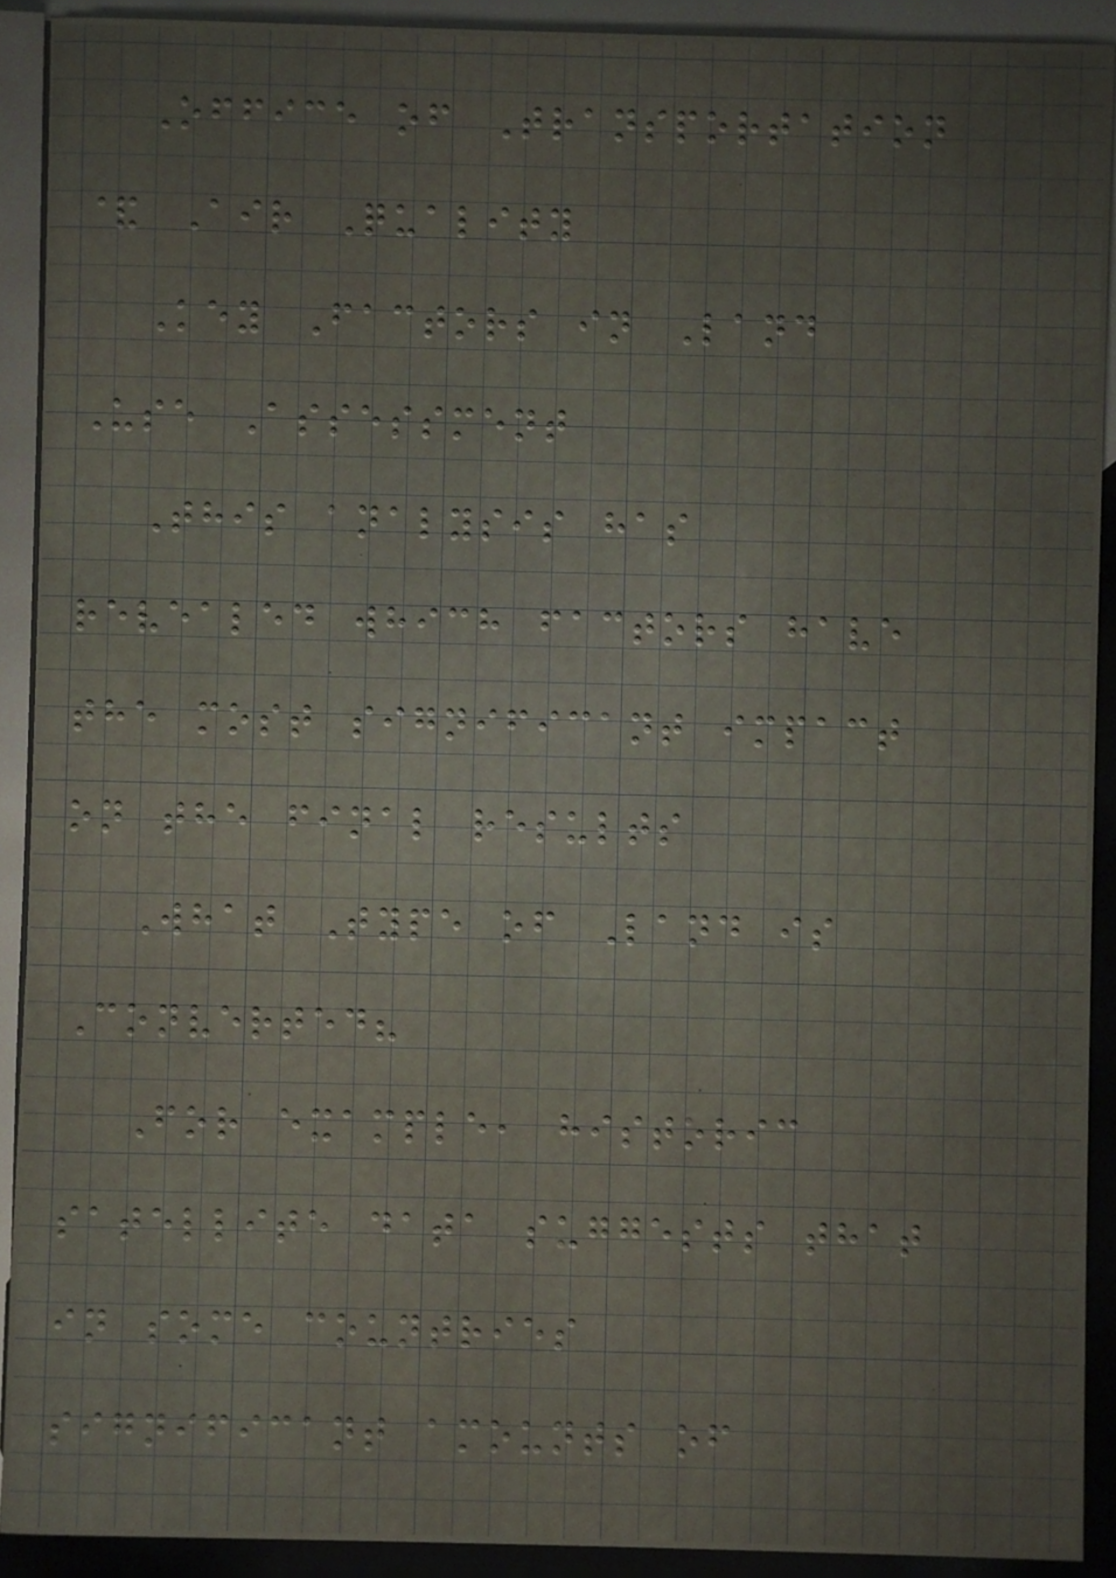Office of Transportation
& Air Quality
Key Factors in Land
Use Assessment
This analysis has
revealed which factors have
the most significant impact
on the final results
What Type of Land is
Converted?
For example, historic
satellite data suggests that
in some countries
significant amounts of
